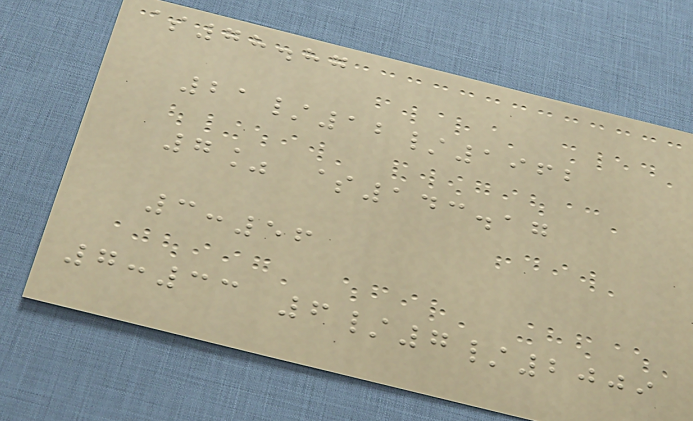$78.87
21/12/1962
7% $143.17
3:56
7:33 6/7/2009
